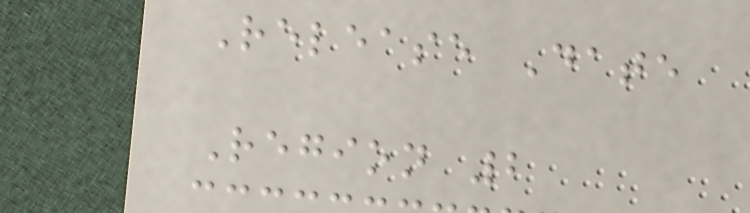Release Date
Region 2
